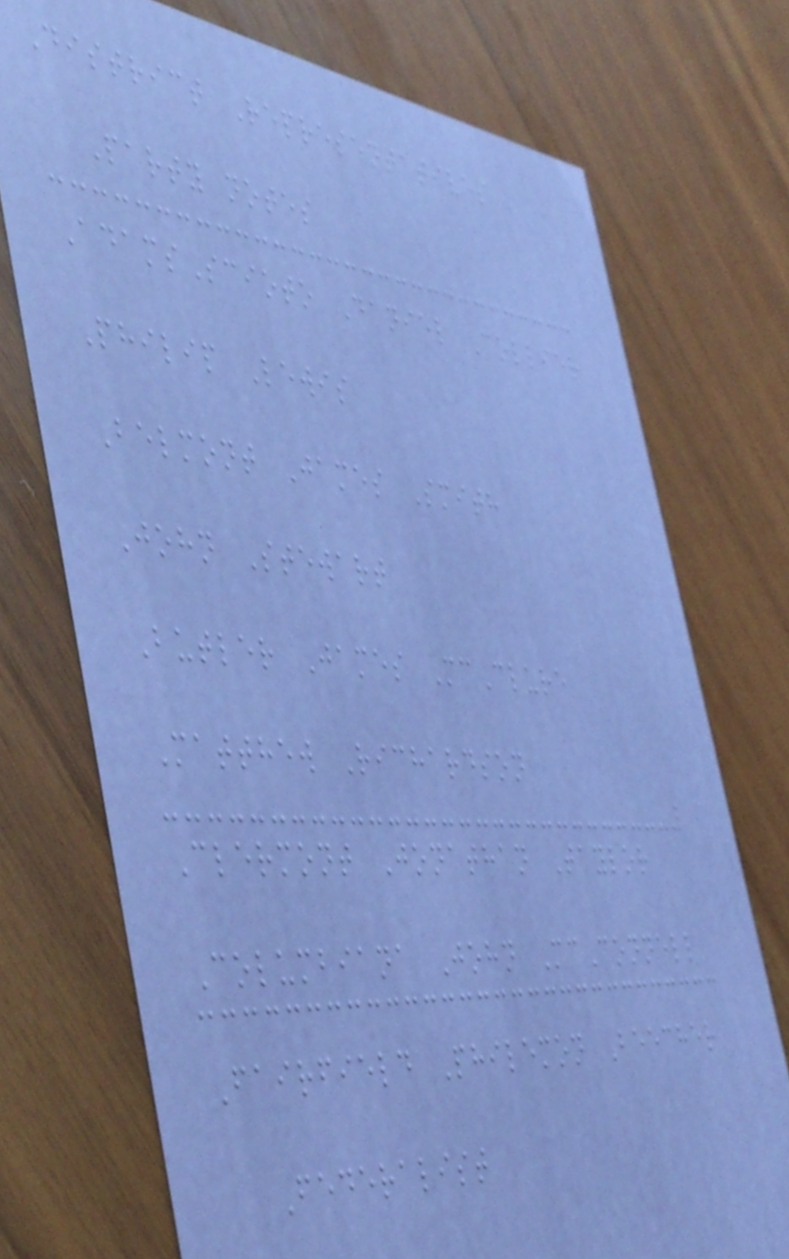District Representatives
Party notes
AdamsScioto Daniel Collier
Philip Lewis
Belmont James Smith
John Stewart
Butler James McClure
Matthew Richardson
Clermont Jonathan Taylor
Columbiana John McConnell
Fairfield Philemon Beecher
Federalist
